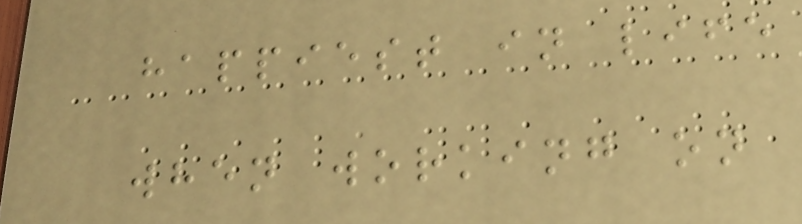happiest in life
when working on
